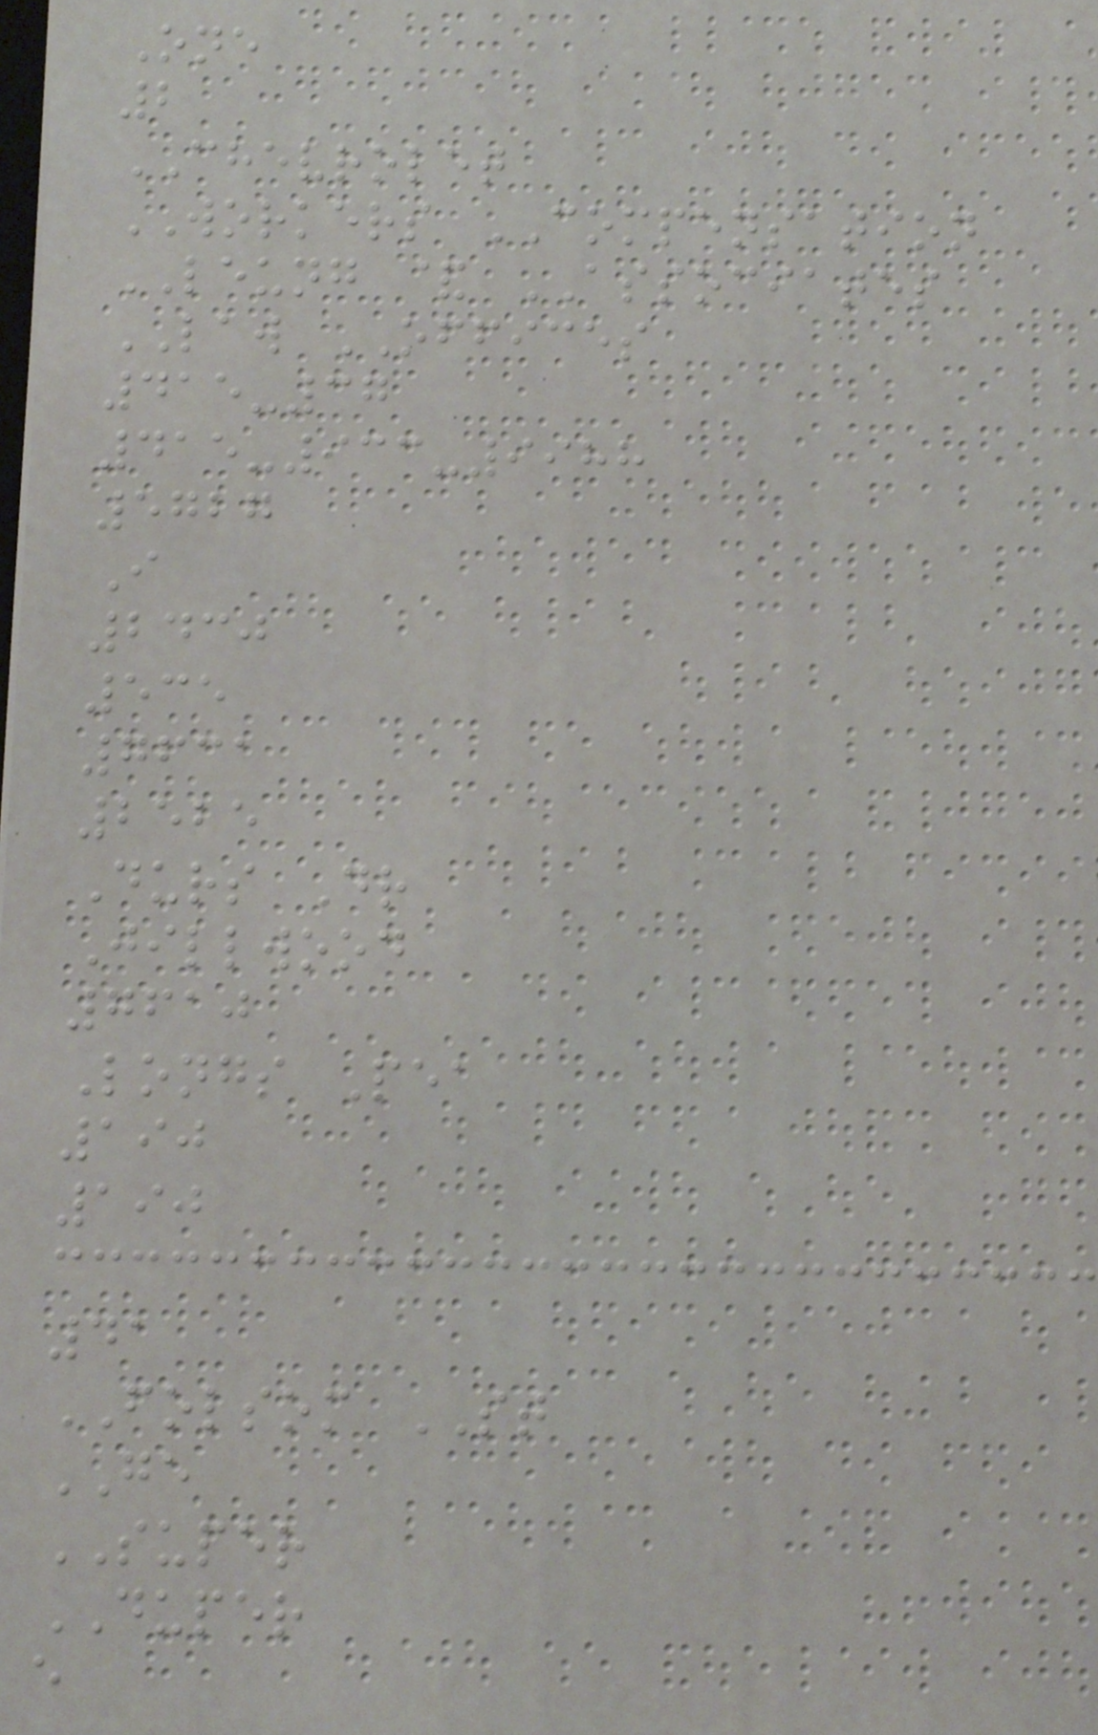One
2
CHEVROLET
WORKERS COMPENSATION
LEUNG & ASSOCIATES
LAW OFFICES
415-37
415-933-9988
5727
I
2430
535
7631
2525
Durs Dr
Jillwood
7610
Longs Pea
190
190
41
FOLSOM ST
GE
SUPER
DUPER
e
